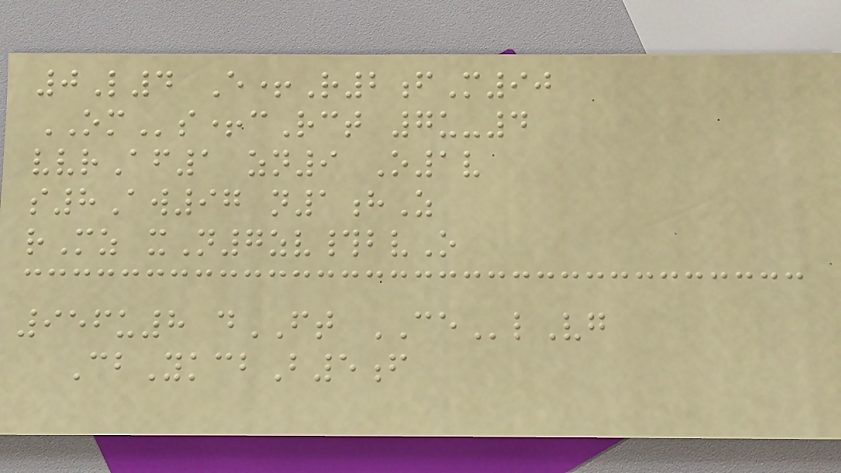0L4 E+R2fM90
OMs+cRct 7u-4
vvrAf1 zn9 O1v
s8Aw97 n1hZ
rMz xN7zv#bvO
956u8 dFT CElVg
CbYkcbB5f
